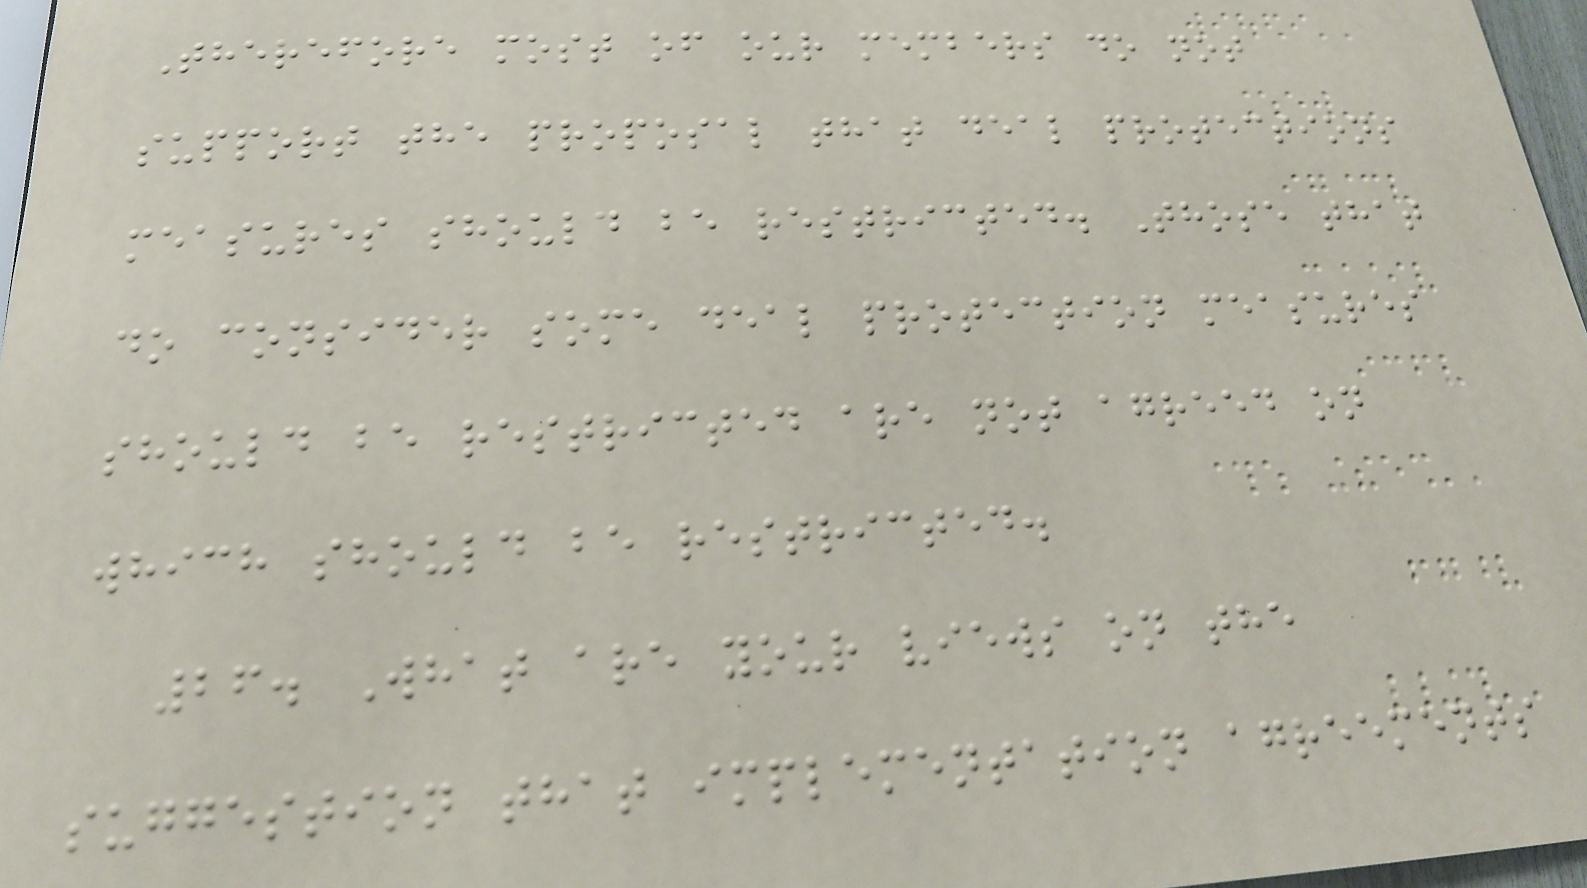Therefore most of our members do not
support the proposal that deal protections
measures should be restricted. Those that
do consider some deal protection measures
should be restricted are not agreed on
which should be restricted.
26. What are your views on the
suggestion that implementation agreements
